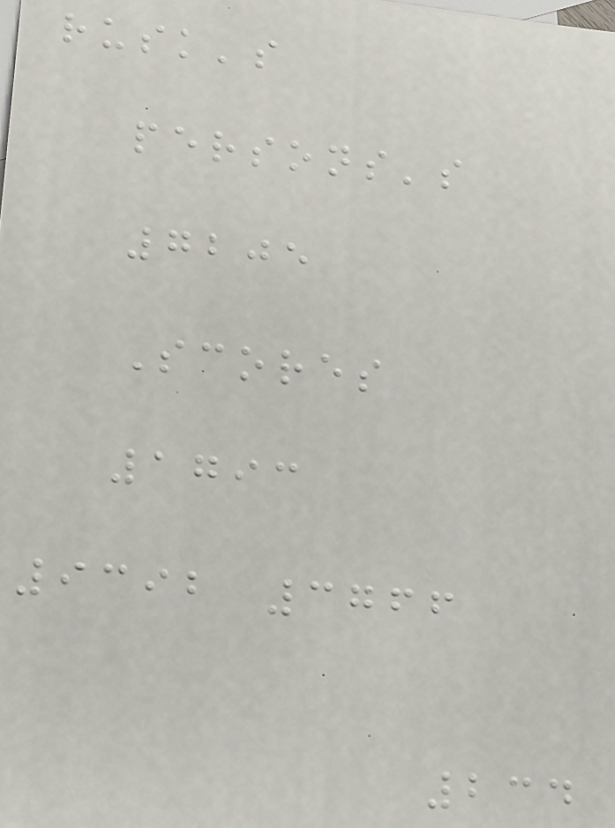rusk's
persons's
7205
Scores
1793
9392 3766
234
